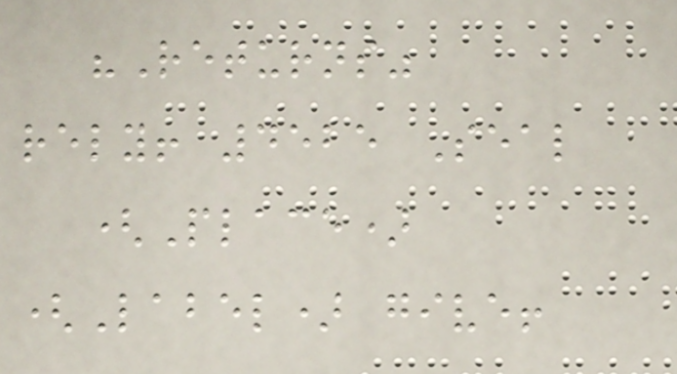"Returns"
rely! 4525 Seal
(Place)
(Label) give!
